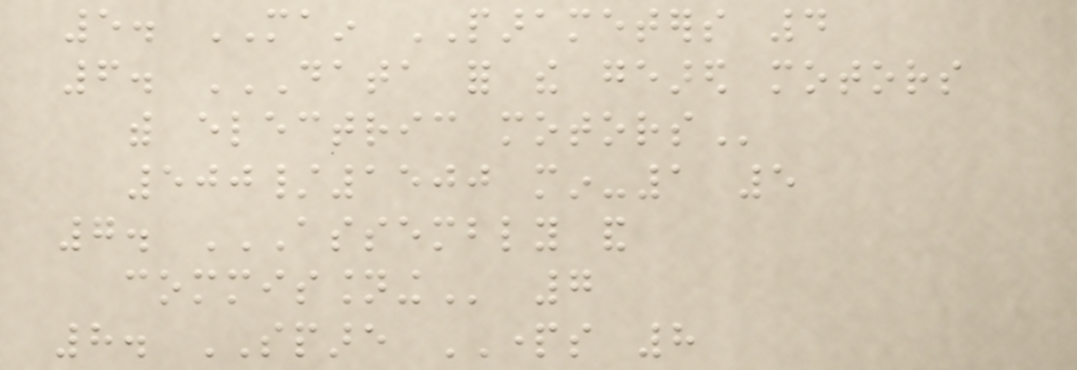5. MAIN PARAMETERS 4
6. DATA FOR THE GEARED MOTORS
WITH ELECTRIC MOTORS
500/1500 min-1 5
7. ASSEMBLY AND
COMMISSIONING 7
8. SPARE PARTS 8
